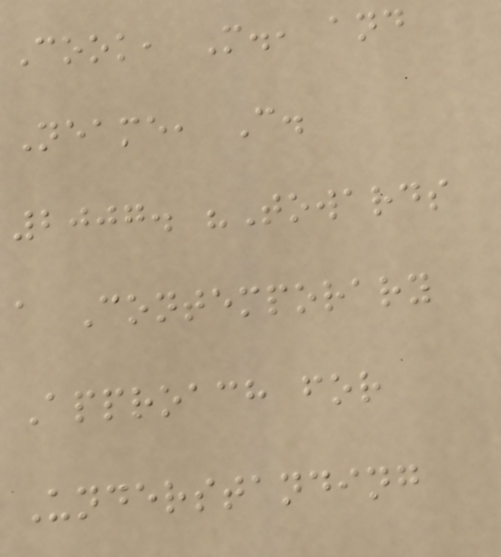Cook, M., and
Neame, C.
2007. "Towards
a Contemporary
Approach for
Understanding
